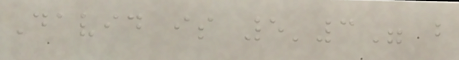David is 5'3" but
